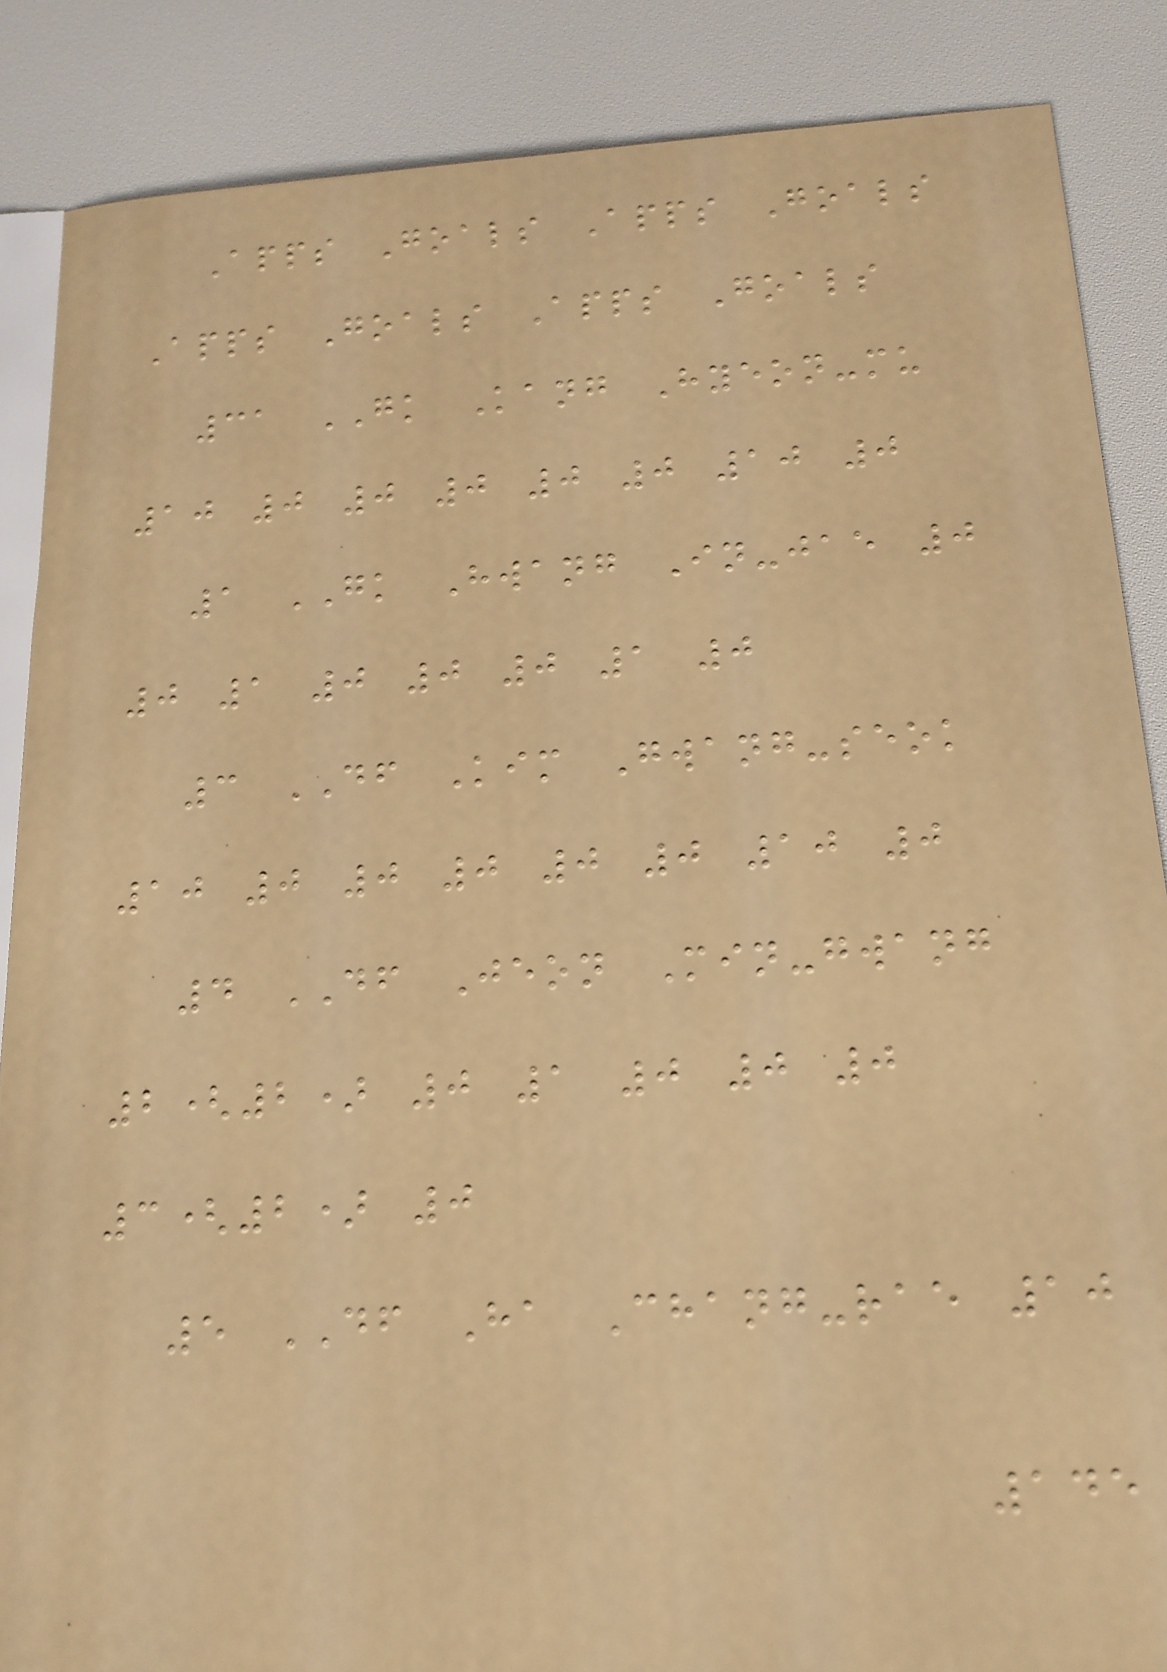Apps Goals Apps Goals
Apps Goals Apps Goals
31 GK Kang Hyeon-mu
10 0 0 0 0 0 10 0
1 GK Hwang In-jae 0
0 1 0 0 0 1 0
3 DF Kim Gwang-seok
10 0 0 0 0 0 10 0
4 DF Jeon Min-gwang
2(2) 0 1 0 0 0
3(2) 0
5 DF Ha Chang-rae 10
145
